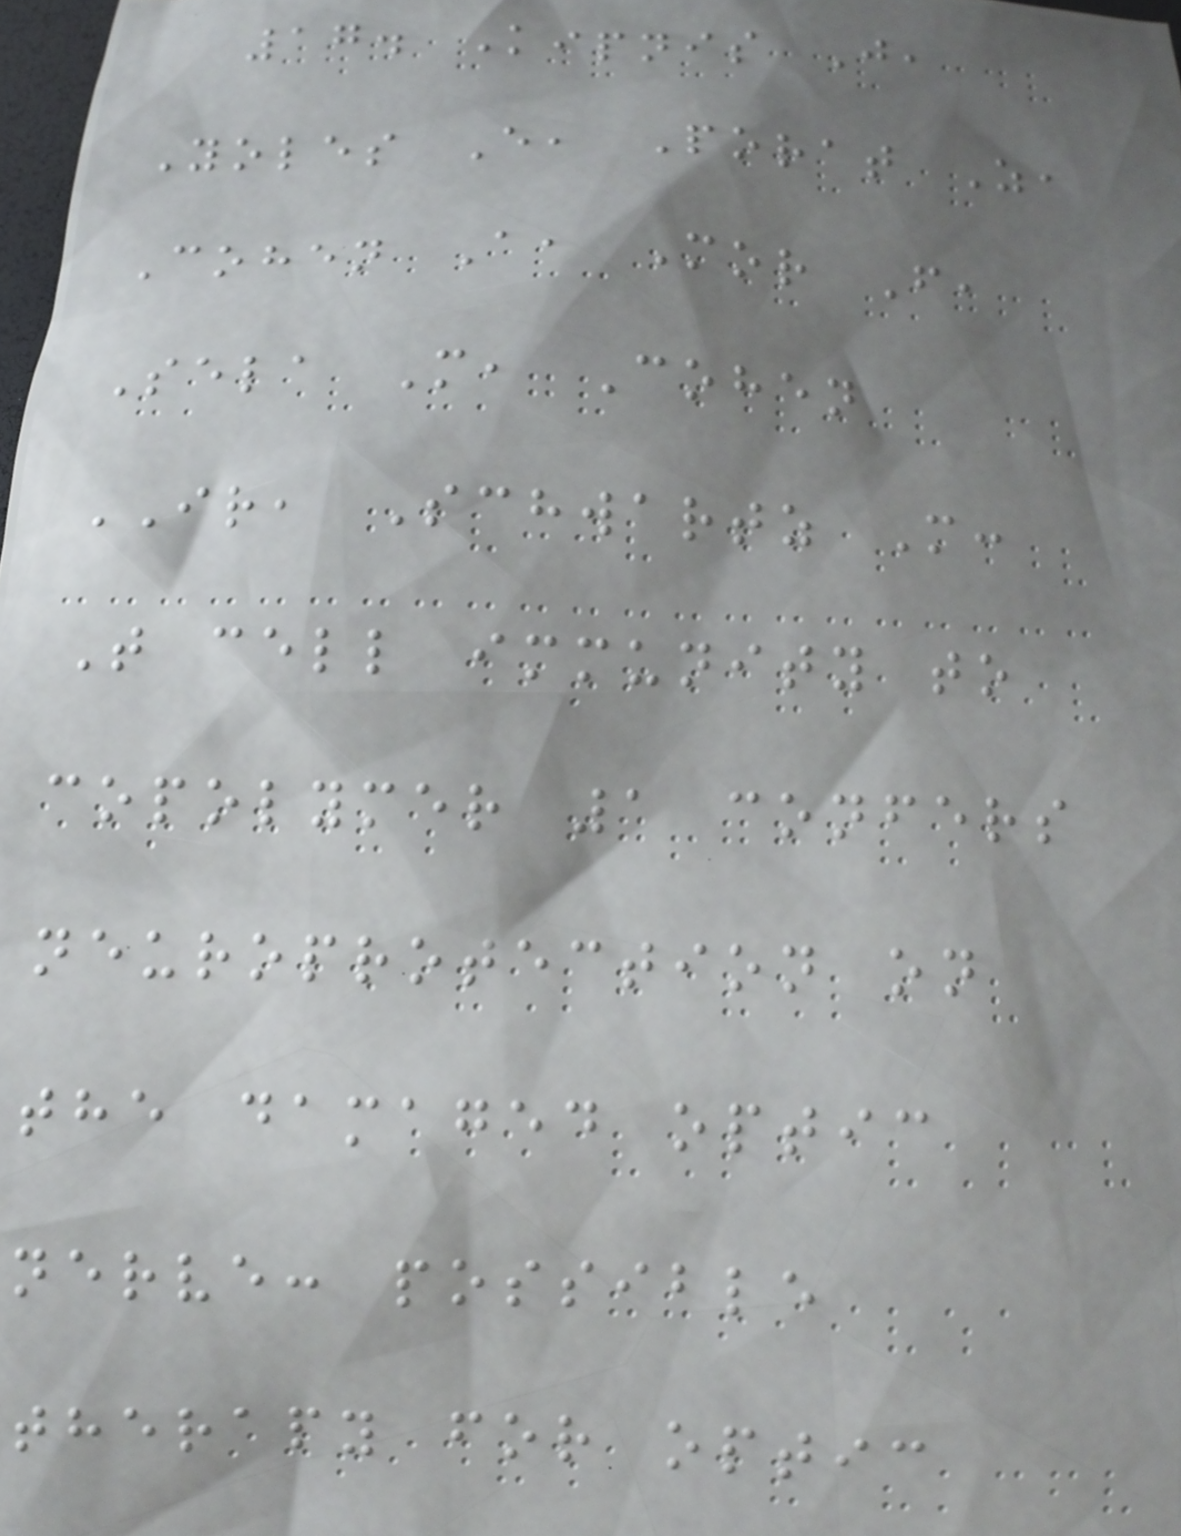17. Kipnis J,
Yoles E, Porat Z,
Cohen A, Mor F,
Sela M, Cohen
IR, Schwartz M:
T cell immunity to
copolymer 1 confers
neuroprotection on
the damaged optic
nerve: possible
therapy for optic
